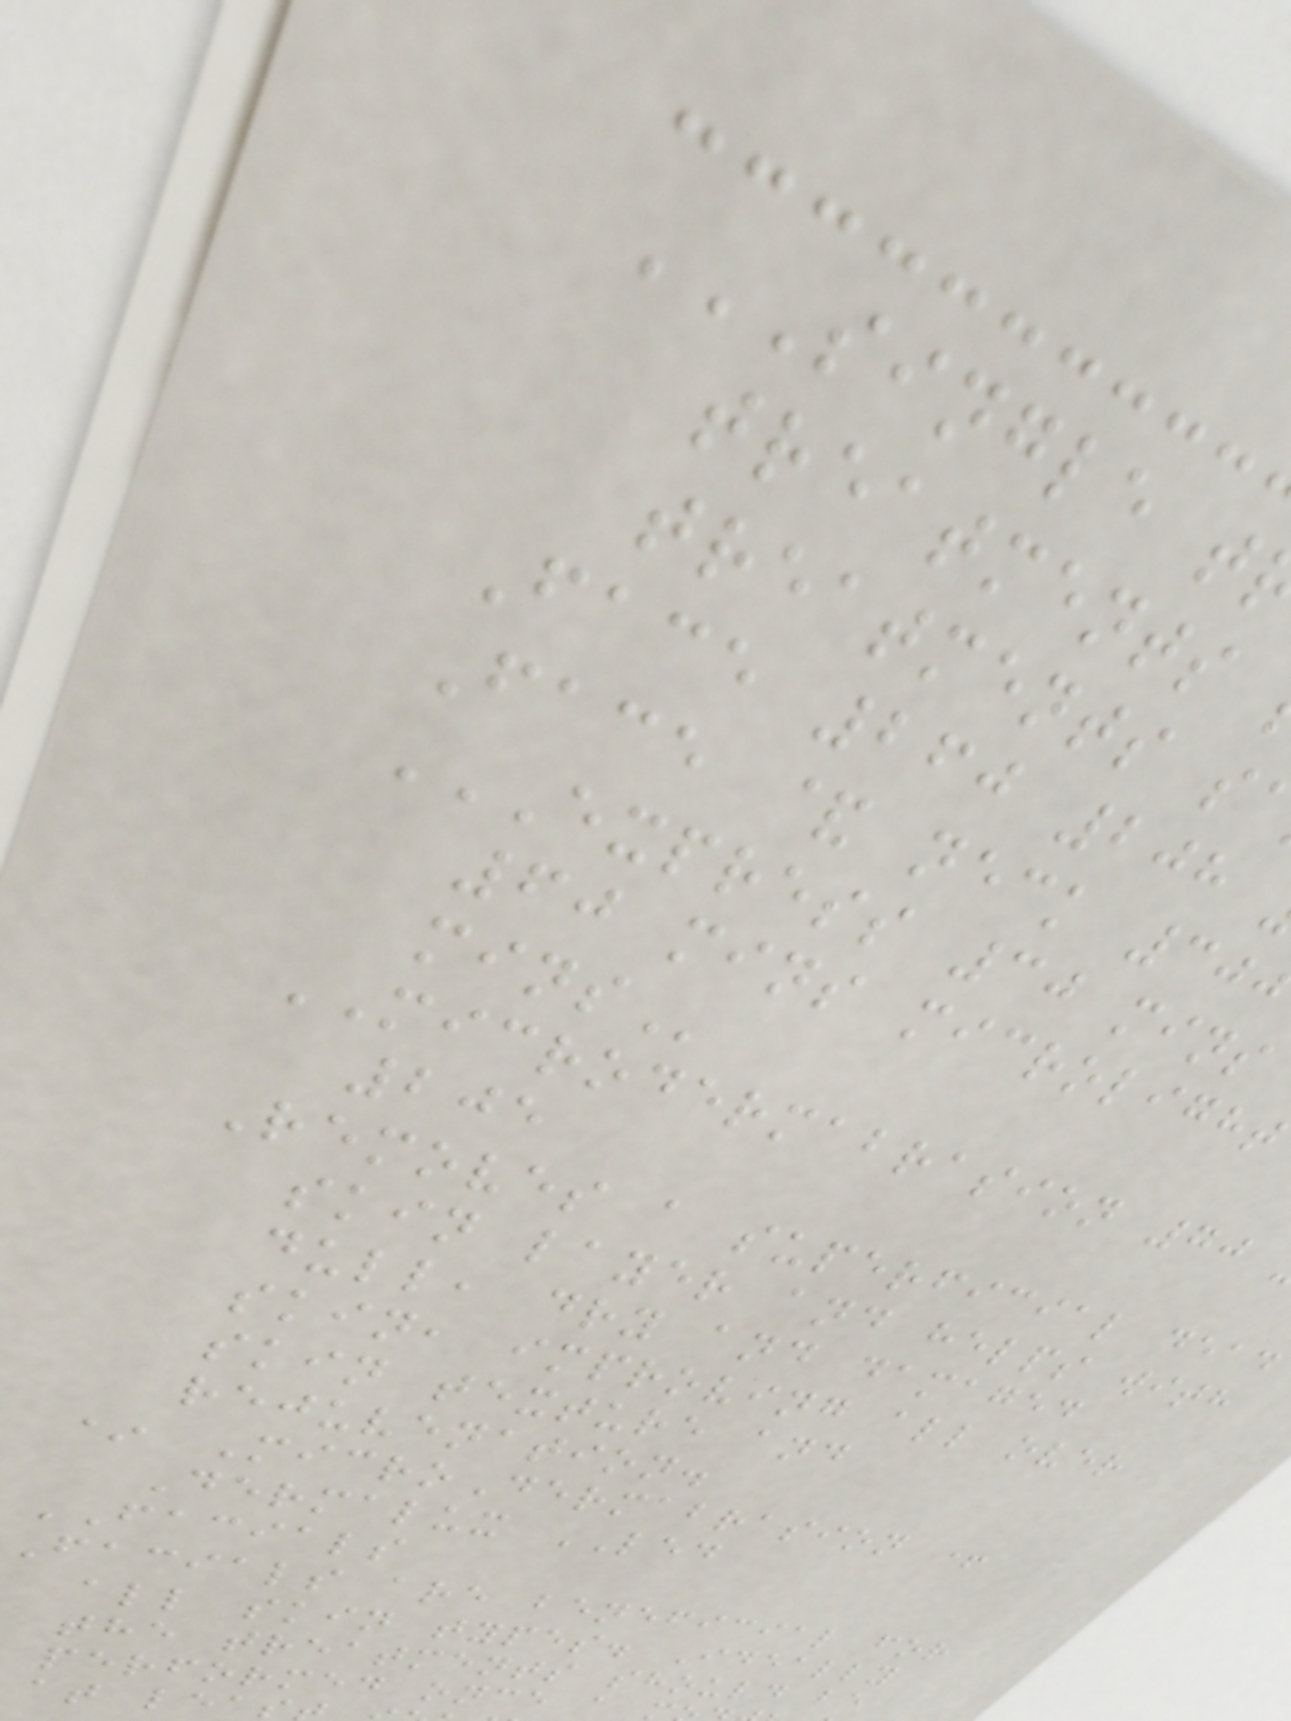treatments
treatments
Face 260 208
Face & neck 30
60 mins
MICRODERMABRASION 70
205
Removes a superficial dead
skin layer and helps with
dull, dry and damaged
skin, improving all over
skin texture and
rejuvenation.
* MicroDermabrasion +
Dermalux LED
FACIALS
Facials are beneficial for
all skin types. Ideally
the treatments should be
performed once a
at lea
